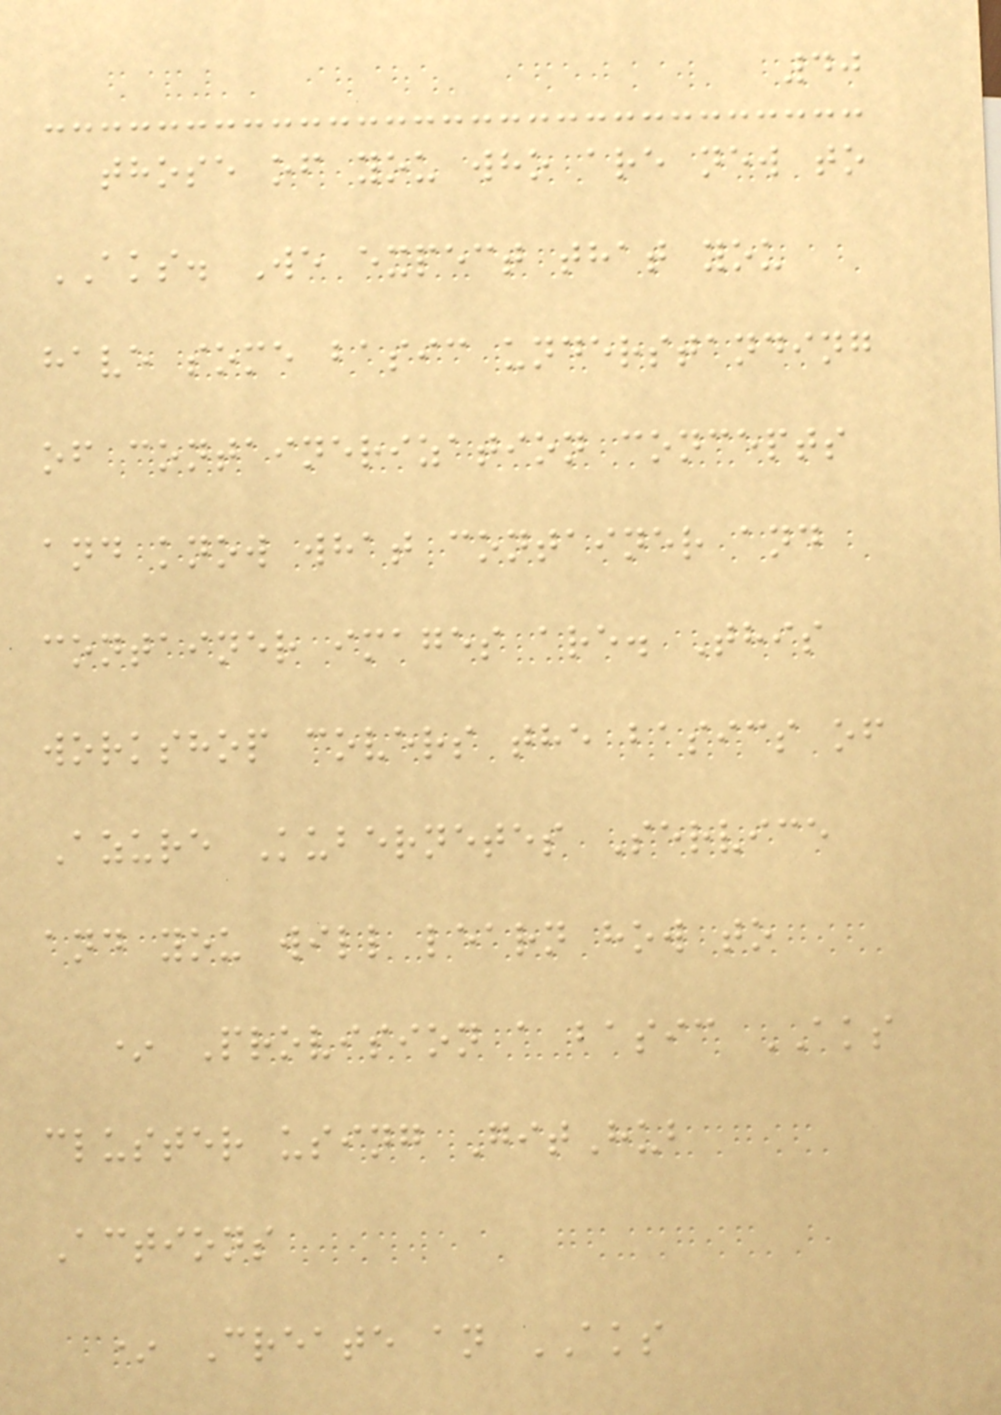40
those of you who are new to
AKS. We expect that you
have some basic understanding
of containerization concepts
and know what container and
container images are. This
workshop covers the basics of
Azure Kubernetes Service
and you will learn how to
* Provision a basic AKS
cluster using GitHub
Actions
* Create an AKS
